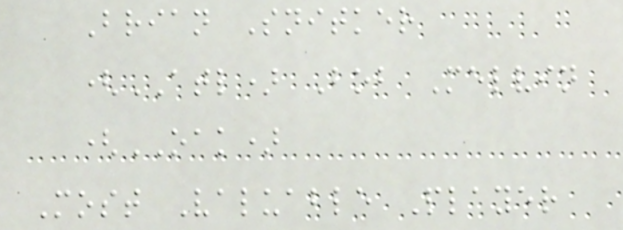Brian Snitker
(ATL) Bob Melvin
(OAK)
Most Valuable Player
